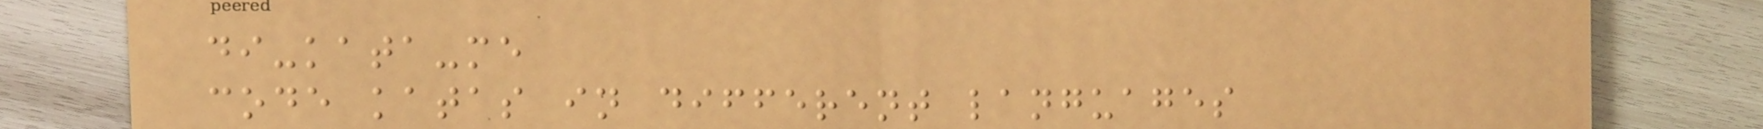di-kata-me
code katas in different languages
